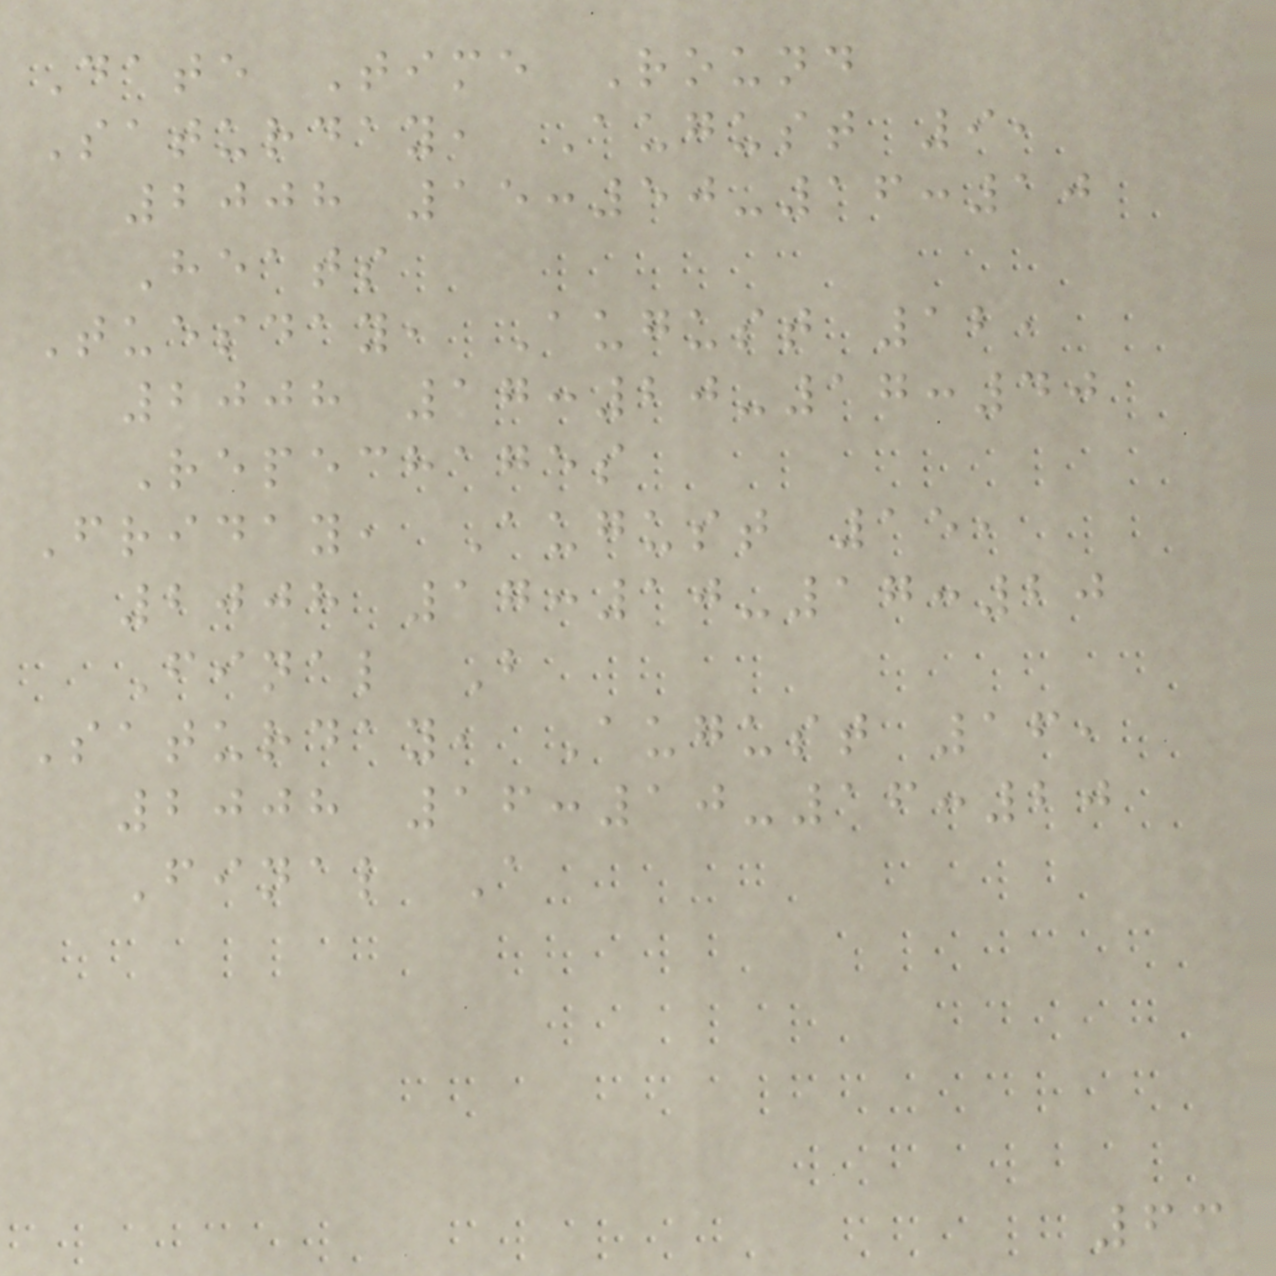Date Time Round
Saturday, August 9,
2008 15:50-16:10
Heats
Tuesday, August 12,
2008 17:20-17:40
Repechages
Friday, August 15,
2008 17:10-17:20
Final B
Saturday, August 16,
2008 16:10-16:20
Final A
63
